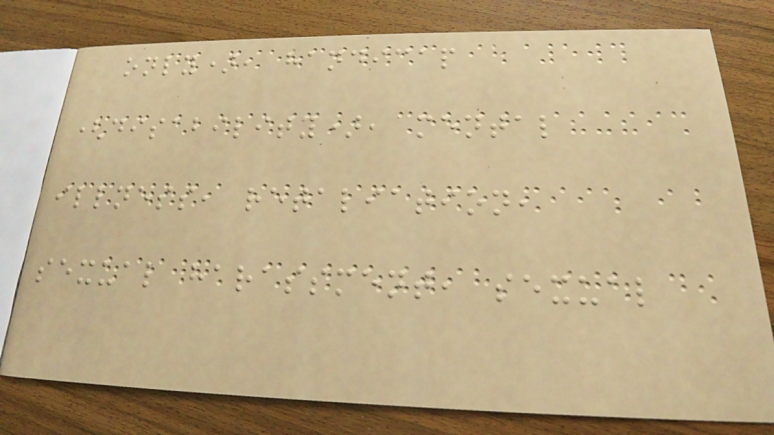only), handicap
(disability), mental
illness, retaliation,
sexual harassment, sexual
